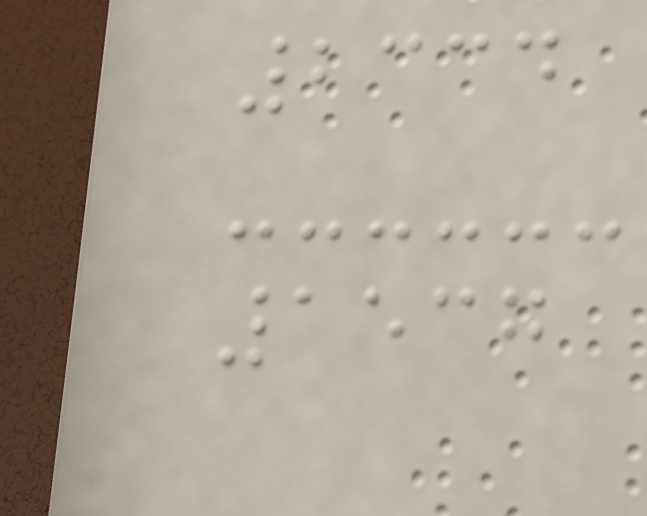2334
1537
